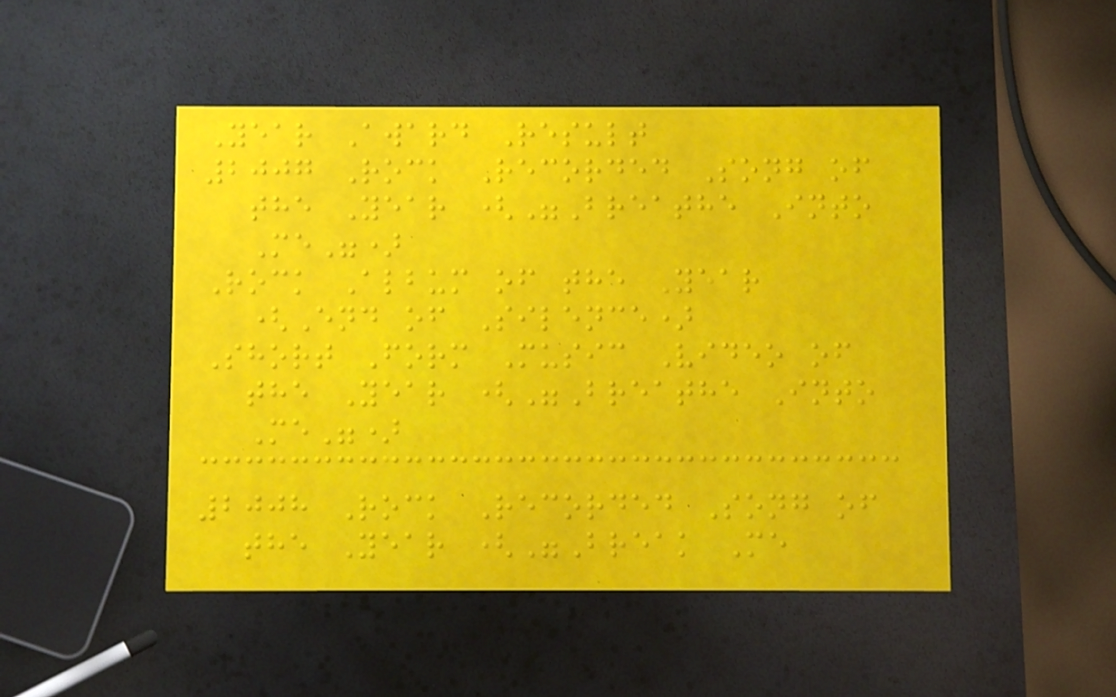Year Award Result
2007 Rock Recorded Song of
the Year ("Breathe Into
Me")
Rock Album of the Year
(End of Silence)
Short Form Music Video of
the Year ("Breathe Into
Me")
2008 Rock Recorded Song of
the Year ("Break Me
